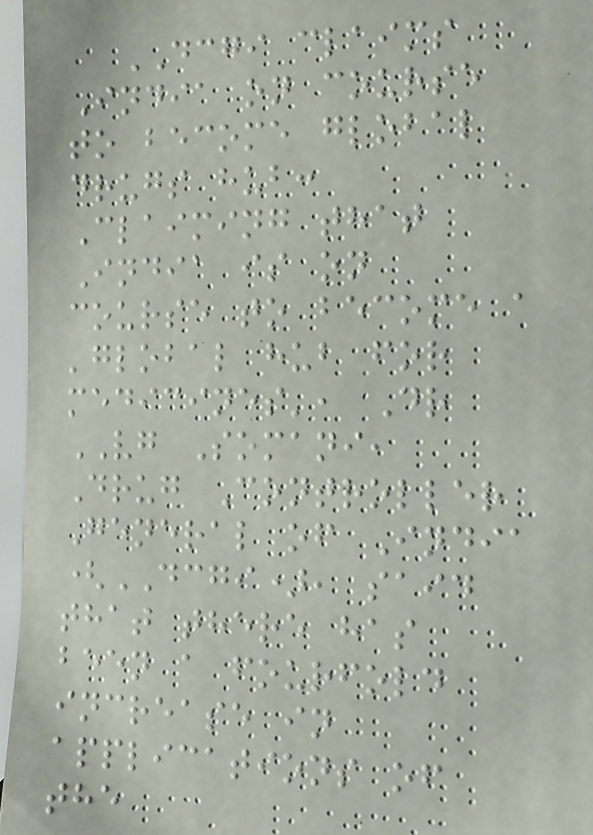DCGI claims
India on course
to become global
drugs hub:
Claiming that
India is on
course to become a
'global hub for
medicines', Dr
VG Somani,
Drug Controller
General of India
(DCGI), said
that there has
been a fourfold
increase in
applications of
the
